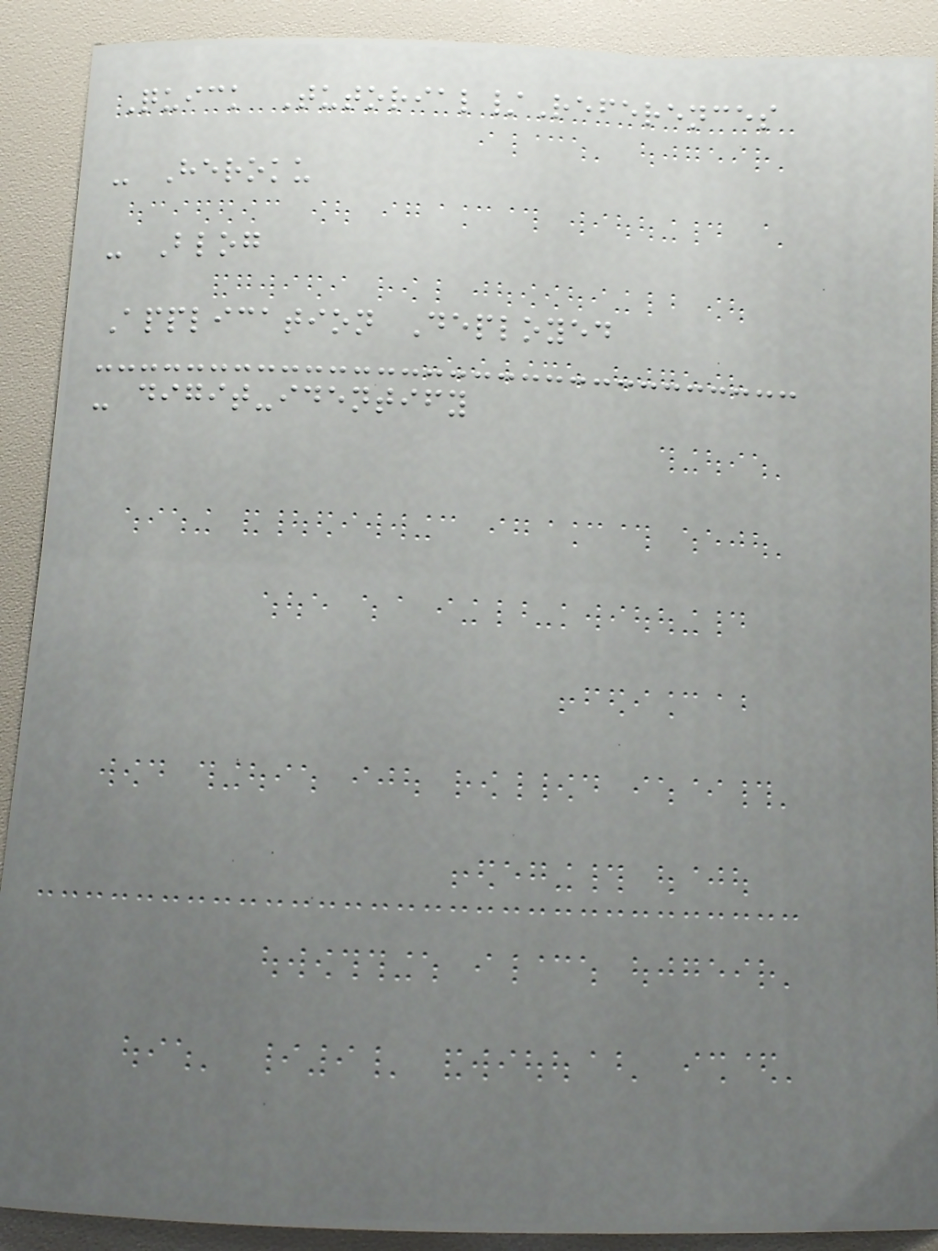Quick Tutorial/References
- Heroku
- Blog
Application Deployed
- digit-identify
